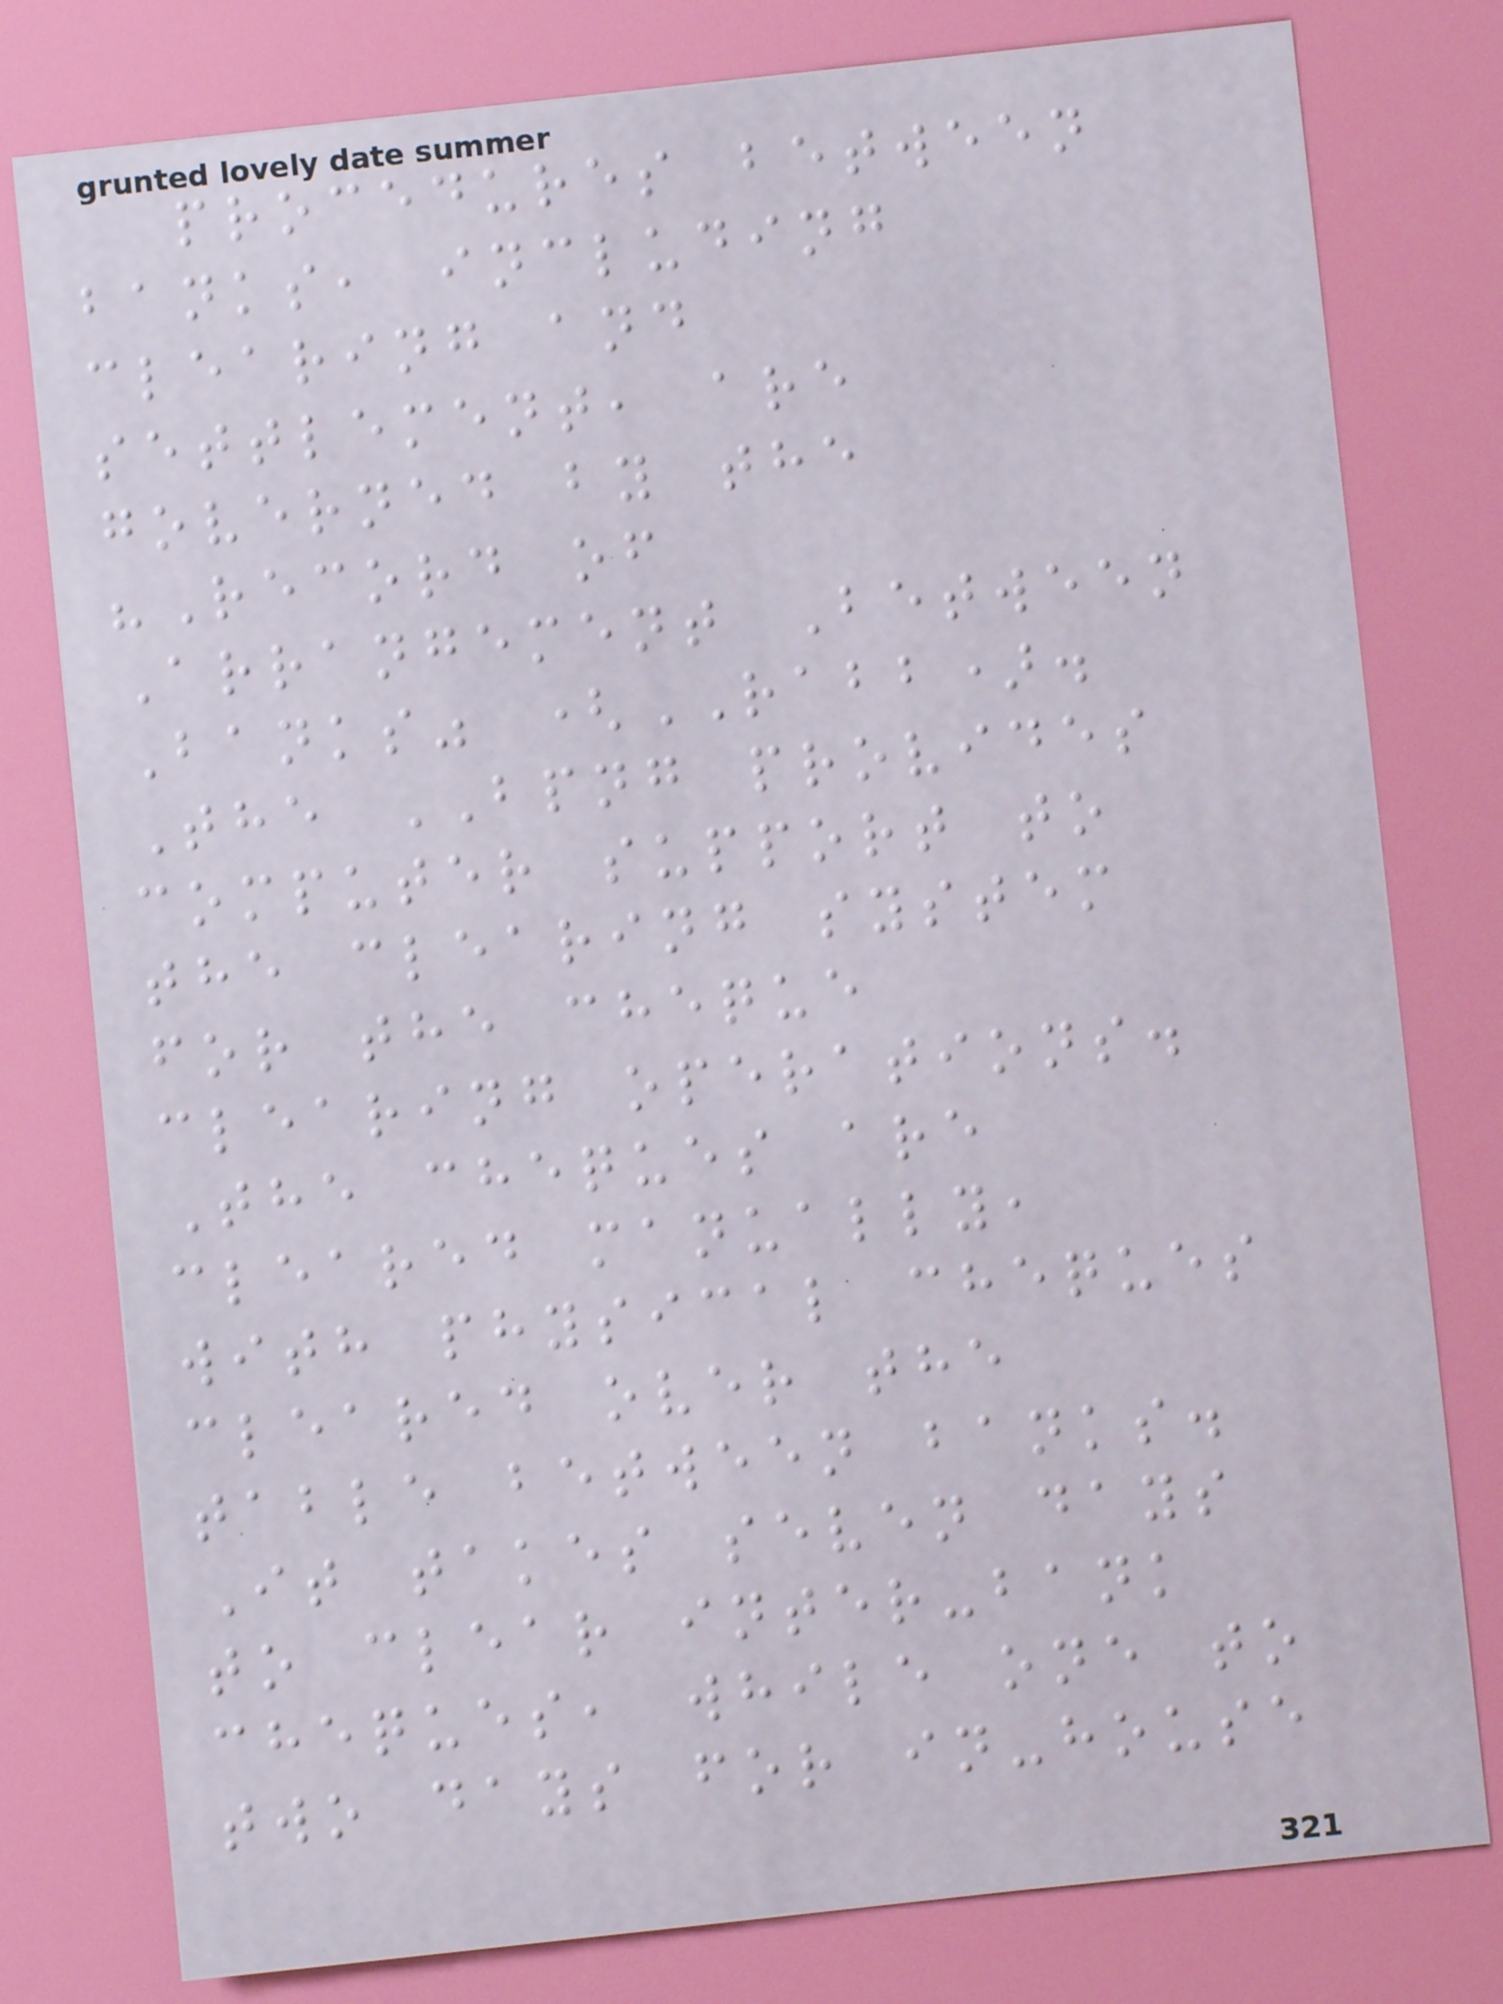procedures between
banks, including
clearing and
settlement, are
governed by the
"Record of
Arrangement Between
Banks" (RABB).
The BPNG provides
computer support to
the clearing system
for the cheque
clearing operations.
The cheques are
cleared manually,
with physical cheques
cleared over the
table between banks.
It takes seven days
to clear inter-bank
cheques, while one to
two days for in-house
